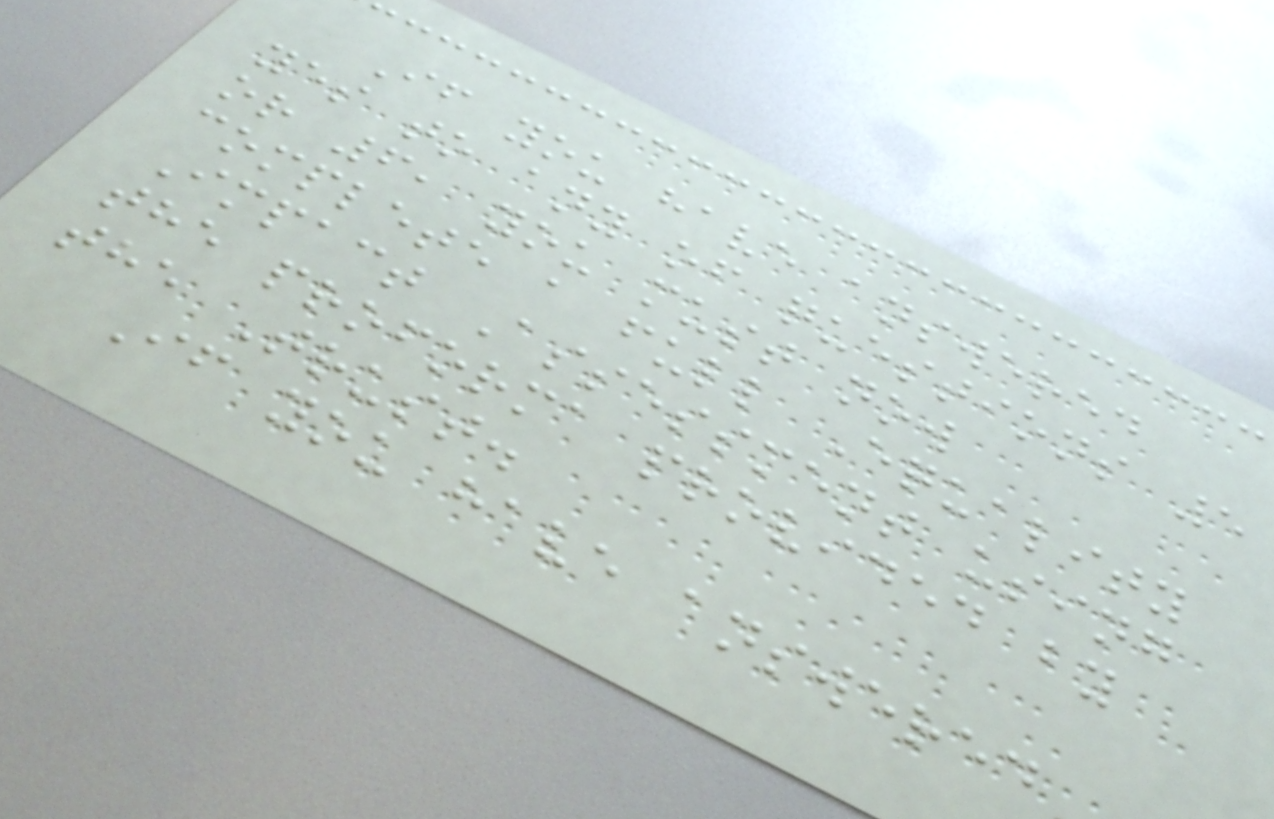If you have answered
yes to any of questions 5
or 6, you must now
complete a full Equality
Impact Assessment using
the proforma provided by
the Trust.
If you have answered
